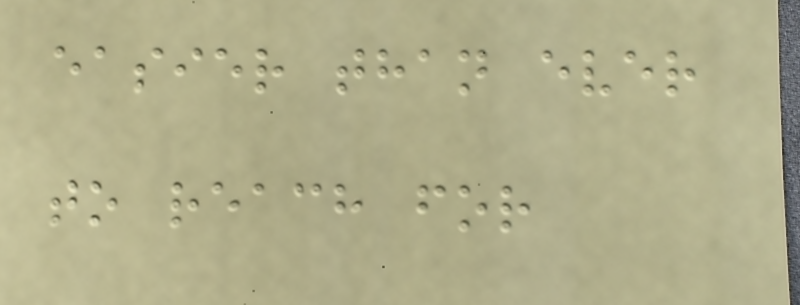easier than ever
to reach for
